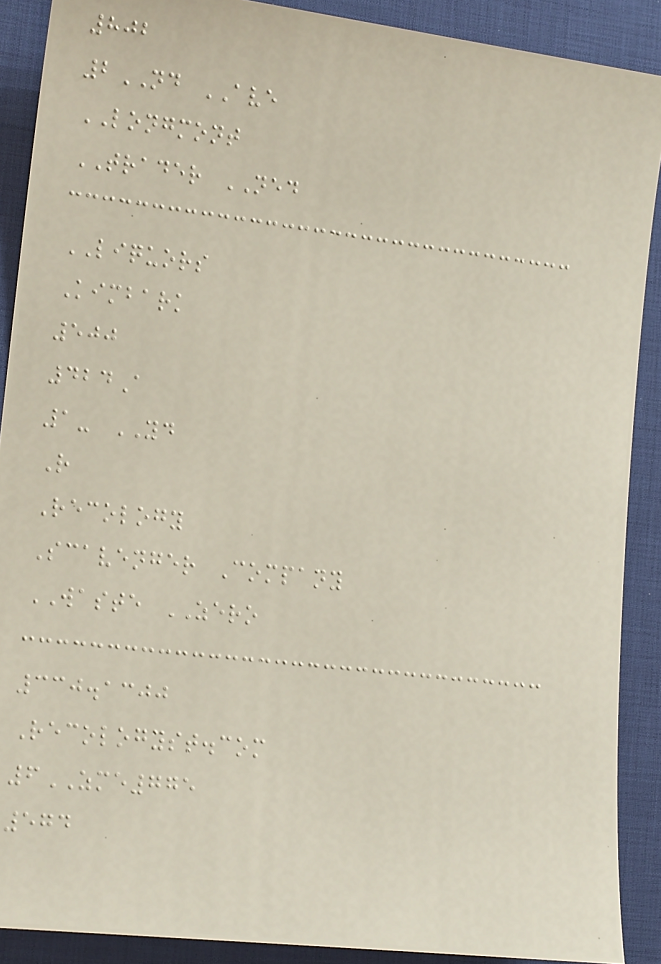802
2ND AVE
LONGMONT
TRADER NED
LIQUORS
Kimbark
500
424A
1- YD
R
Recology
Scavenger Company
WASTE ZERO
330.1300
Recologyst.com
6ZME775
574
